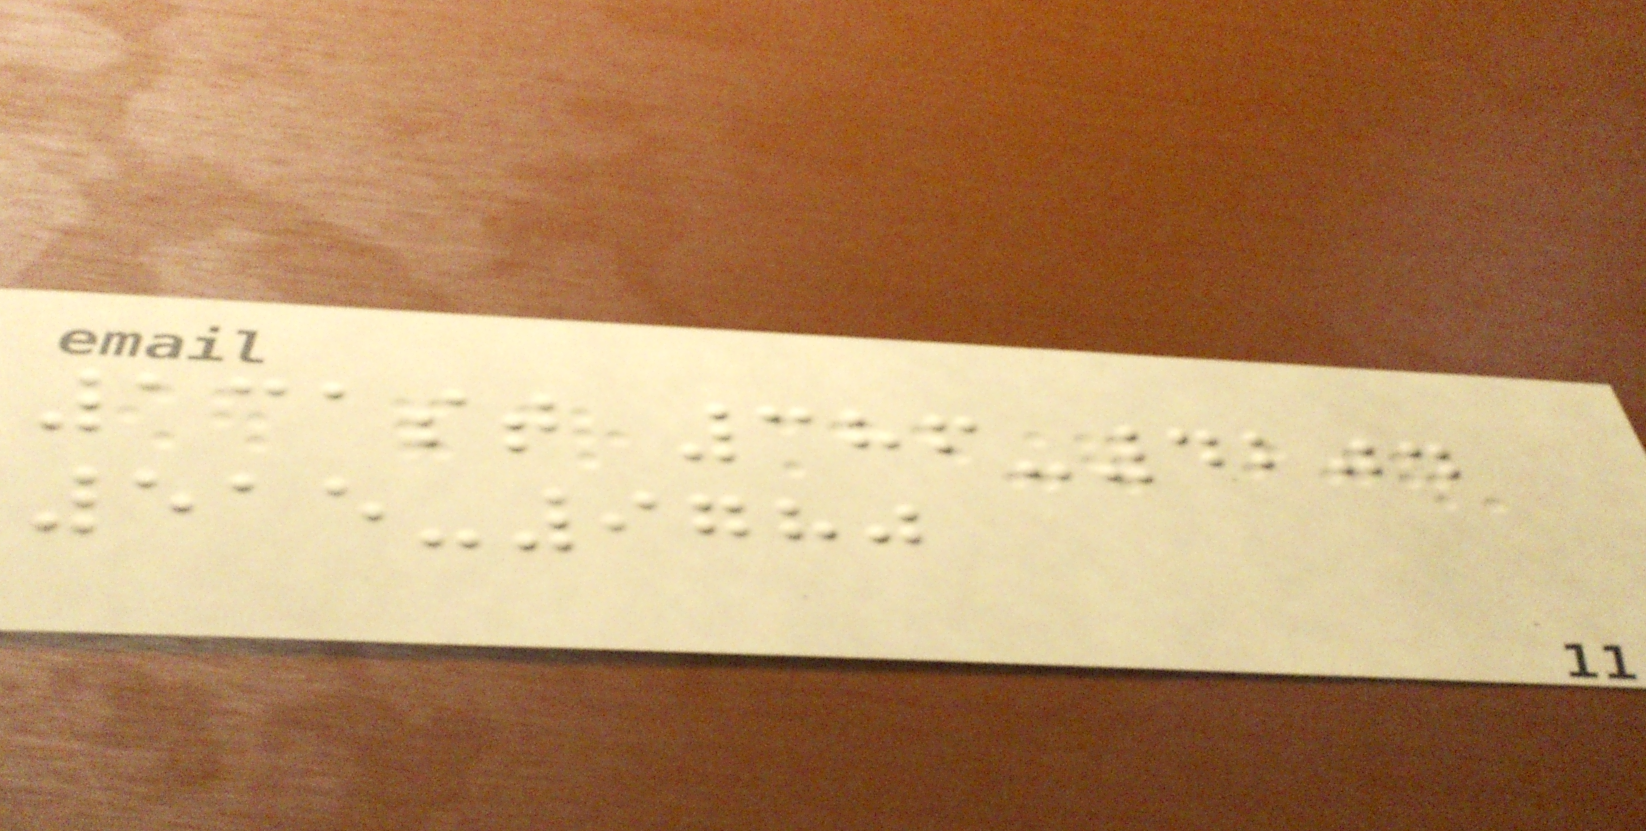131st 386-4204
515-9780
